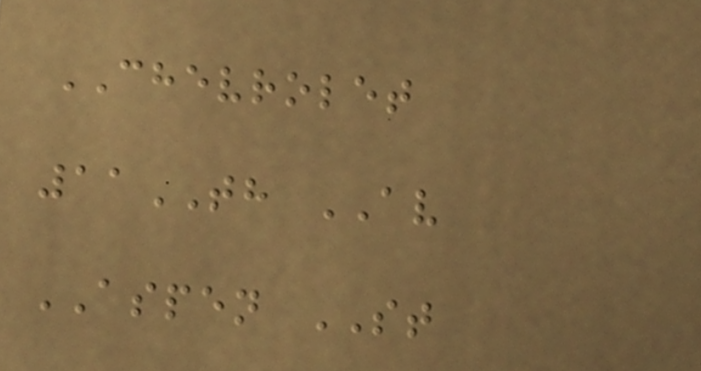CHEVROLET
11TH AV
ASPEN ST
